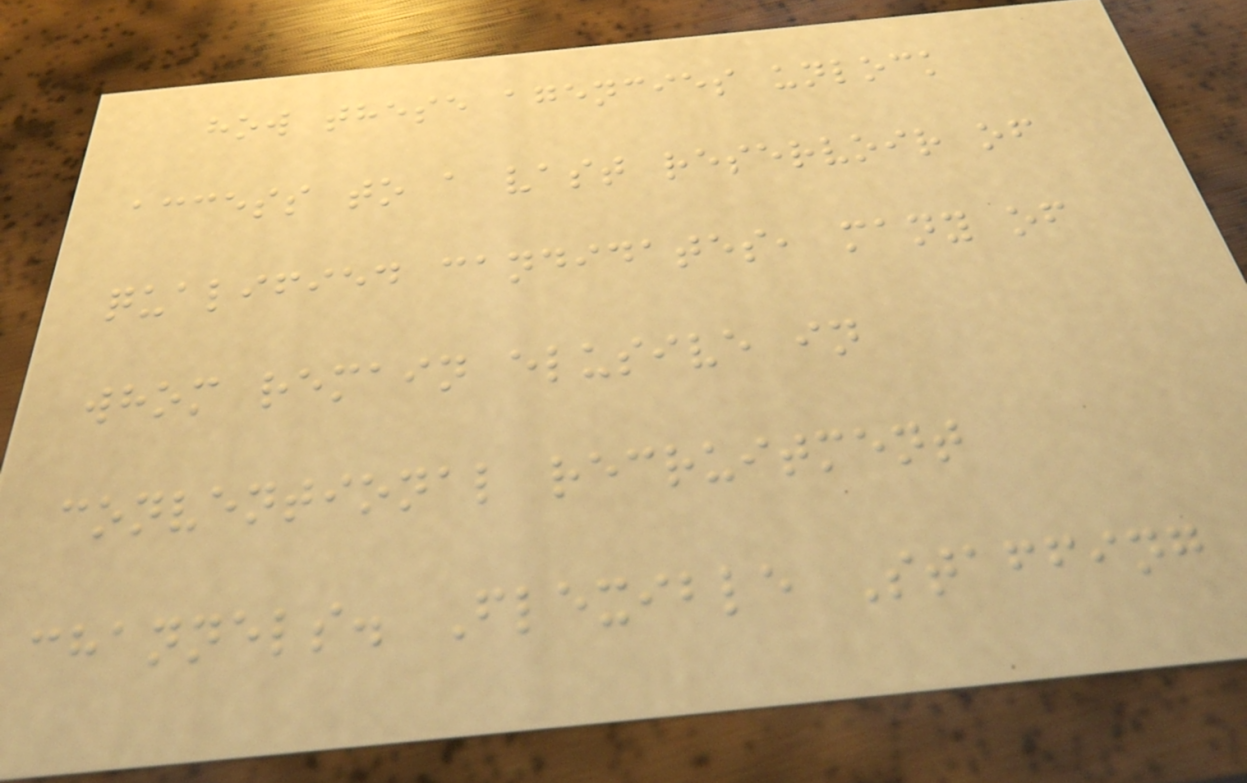how these agencies unlock
access to a vast reservoir of
qualified candidates, many of
whom remain elusive in
conventional recruitment
channels. Flexible Staffing
